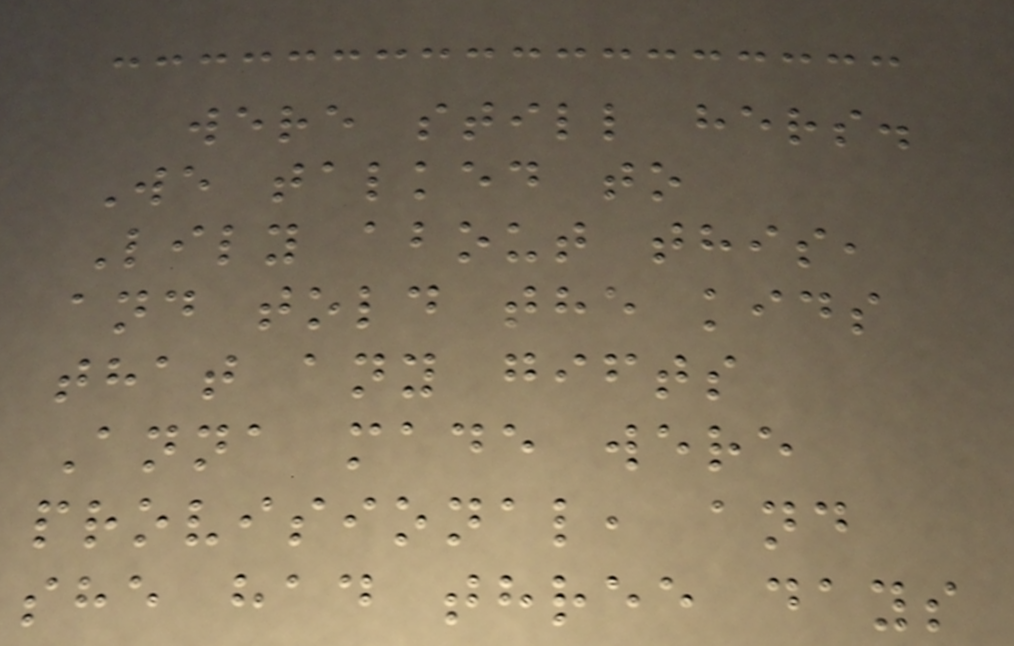were still hers.
We talked to
Lily about this,
and told the kids
that any gifts
Anna made were
provisional, and
she had three days
